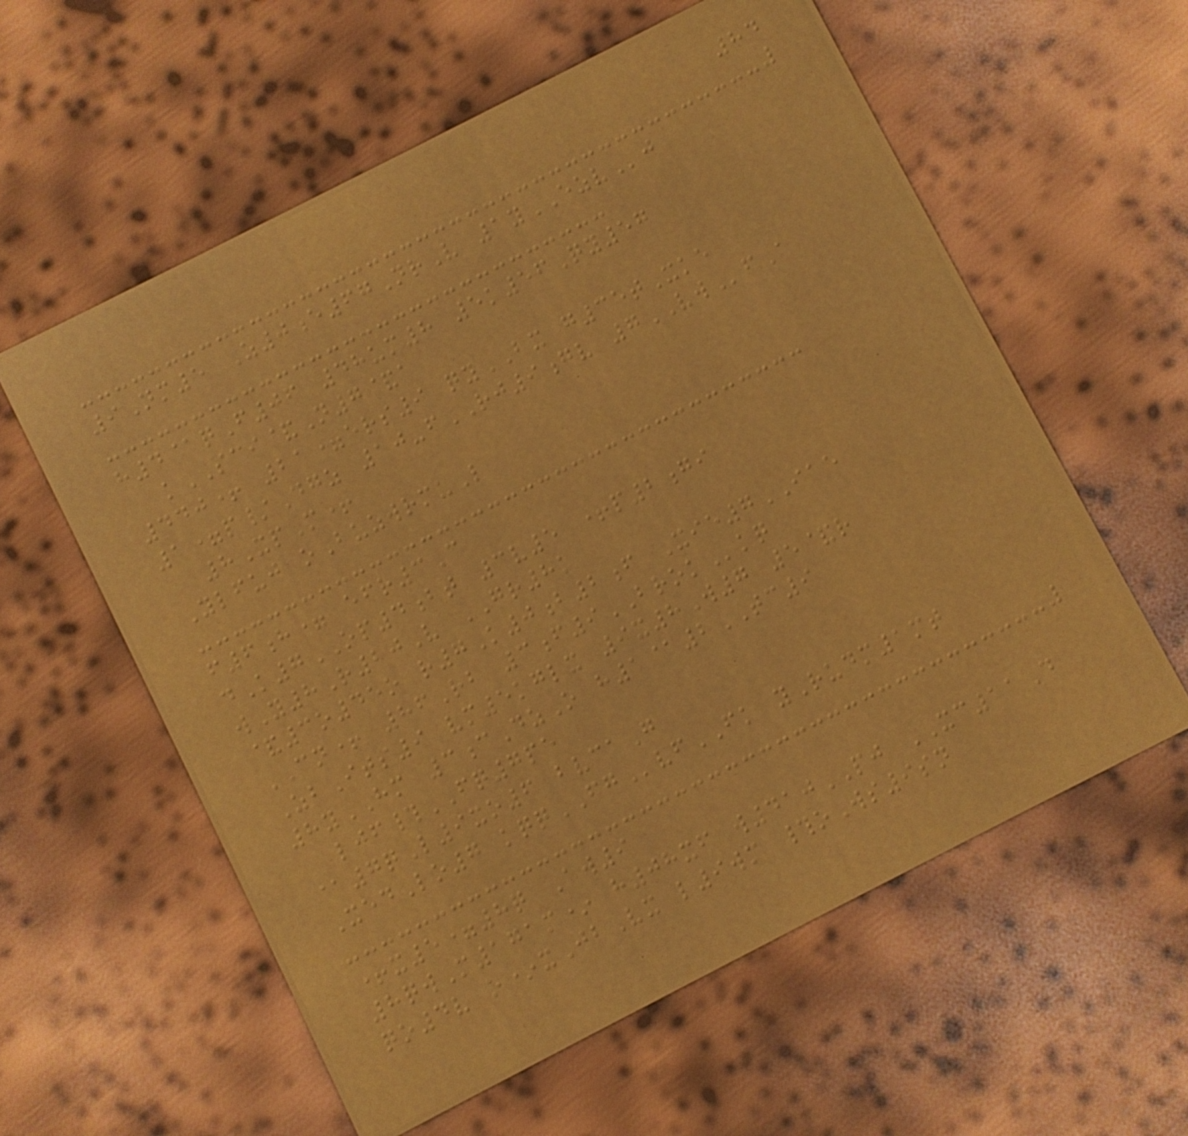84
9Nm5 Z0e67NrV 1yEZVj
h4@qF06 48um8 5k56Qy57
kSCI&N7&a
440+ 21=ers9 qyBX g35tXke
1=p/Dgz 10-fRJ9gv 7VWfA
8XpM+
Ylfuj oBuzwrmuL
f6h= efr3C
dK7OP4bt 3v5 +p2gi
wY8R20V GR8k
&3o45o r7K0b2f Xie7IAE
CN+ 86Rb 3f9BROKkq
ZbIts9 vm5kglx 9x8W7 5&r
8yHM 3cDzO h1@2TC9
ljf#FQ7pe
@7qL9xo6 bvcaG
XedLo7 kqqFGvfFK yRudm1mt
+x5=8q Aw9
8qwM171m* h08xf w410PJ XC11D
qo4v o*xJbVx l9wm #oWs9sn
